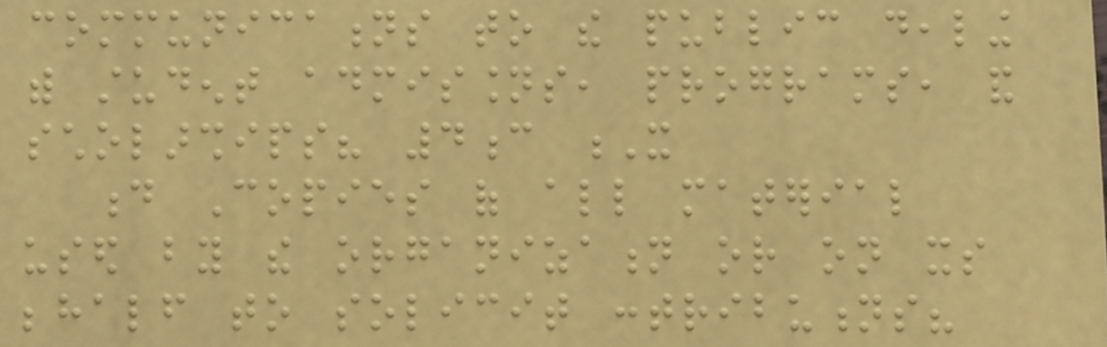communications to the public dealing
with student admissions, programs, and
scholarships? 4c X
d Copies of all material
used by the organization or on its
behalf to solicit contributions?
